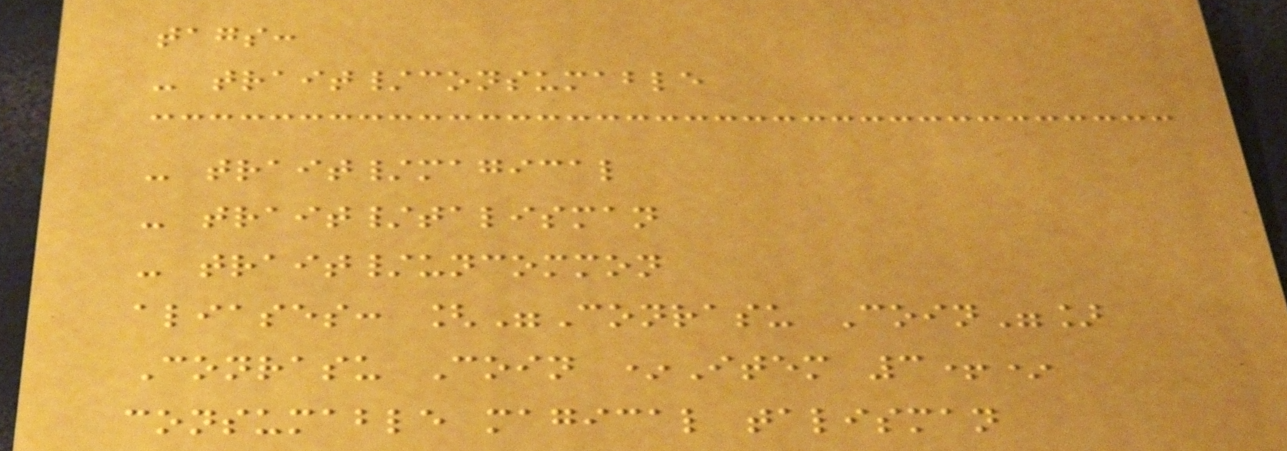tags:
- trait/consumable
- trait/magical
- trait/talisman
- trait/uncommon
aliases: ["Conrasu Coin"]
Conrasu Coin *Item 3+*
consumable magical talisman
